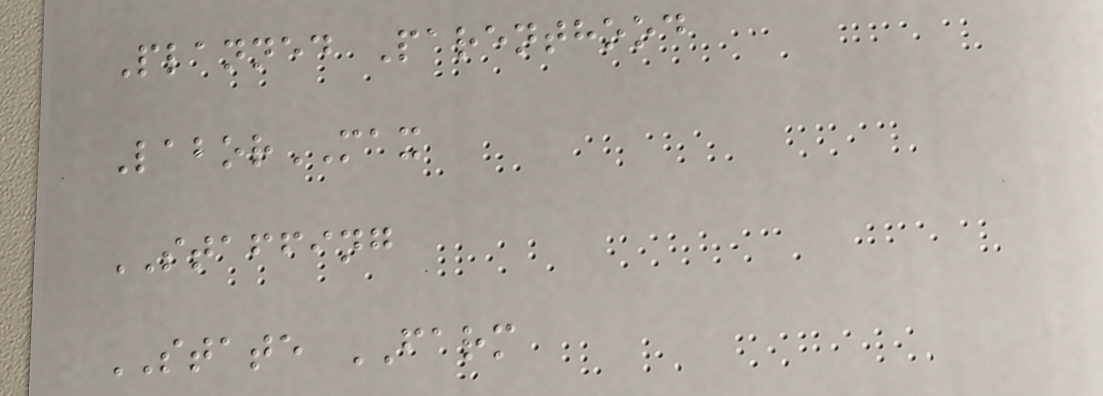Planned Parenthood
LaborMAX
STAFFING
STATE FARM
